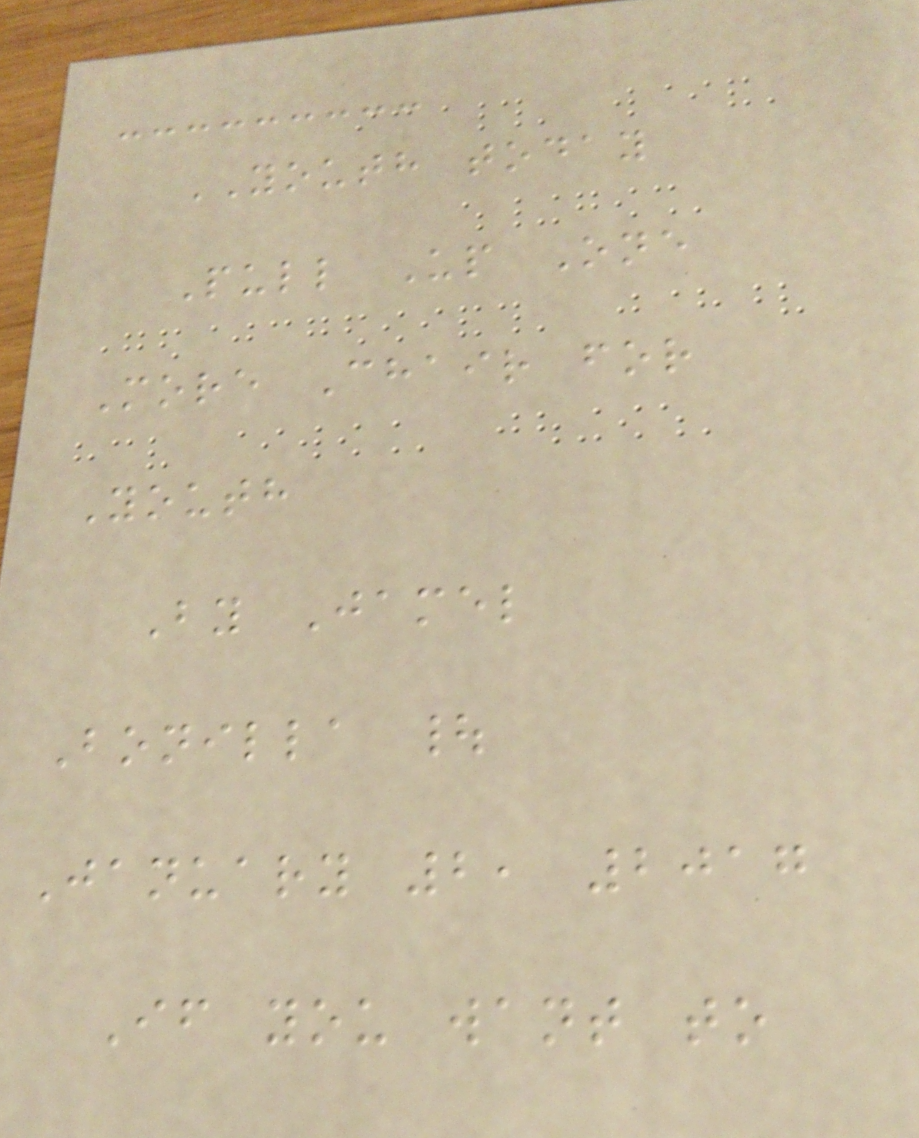YOUTH today
Pull Up One
More Chair for
Youth
By Jamel
Bonilla |
January 2, 2017
If you want to
